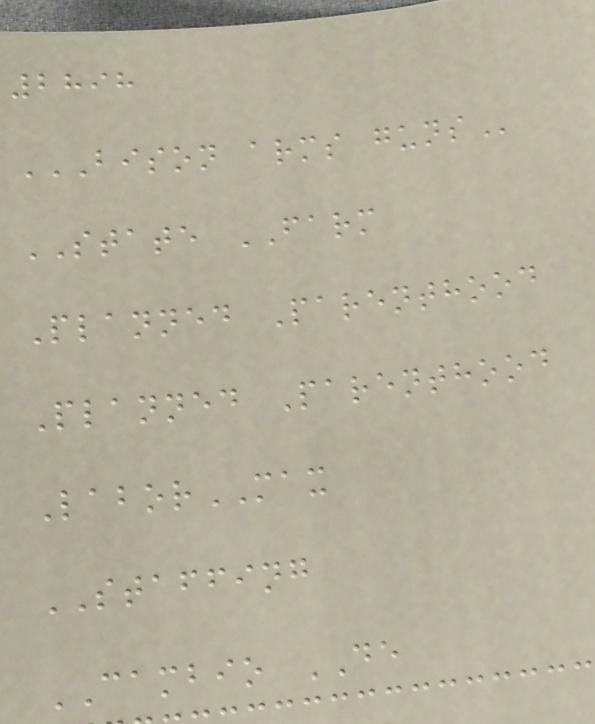2898
BISON ARMS GUNS
STATE FARM
Planned Parenthood
Planned Parenthood
LaborMAX
STAFFING
CAMBIO DE
